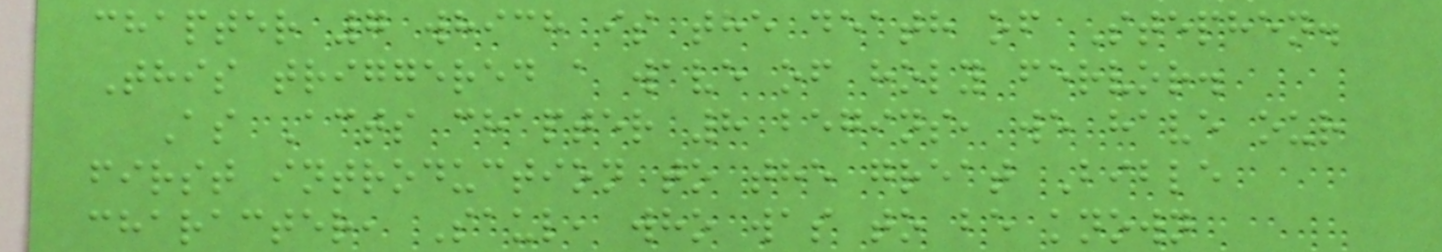chapter 7 which is the death of Stephen.
This triggered a wave of holy fervor.
As Acts chapter 8 begins, we have our
first introduction to the great Bible
character, Saul, who was to be known
